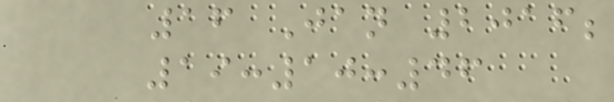16 Jan 2016;
19:10:46
